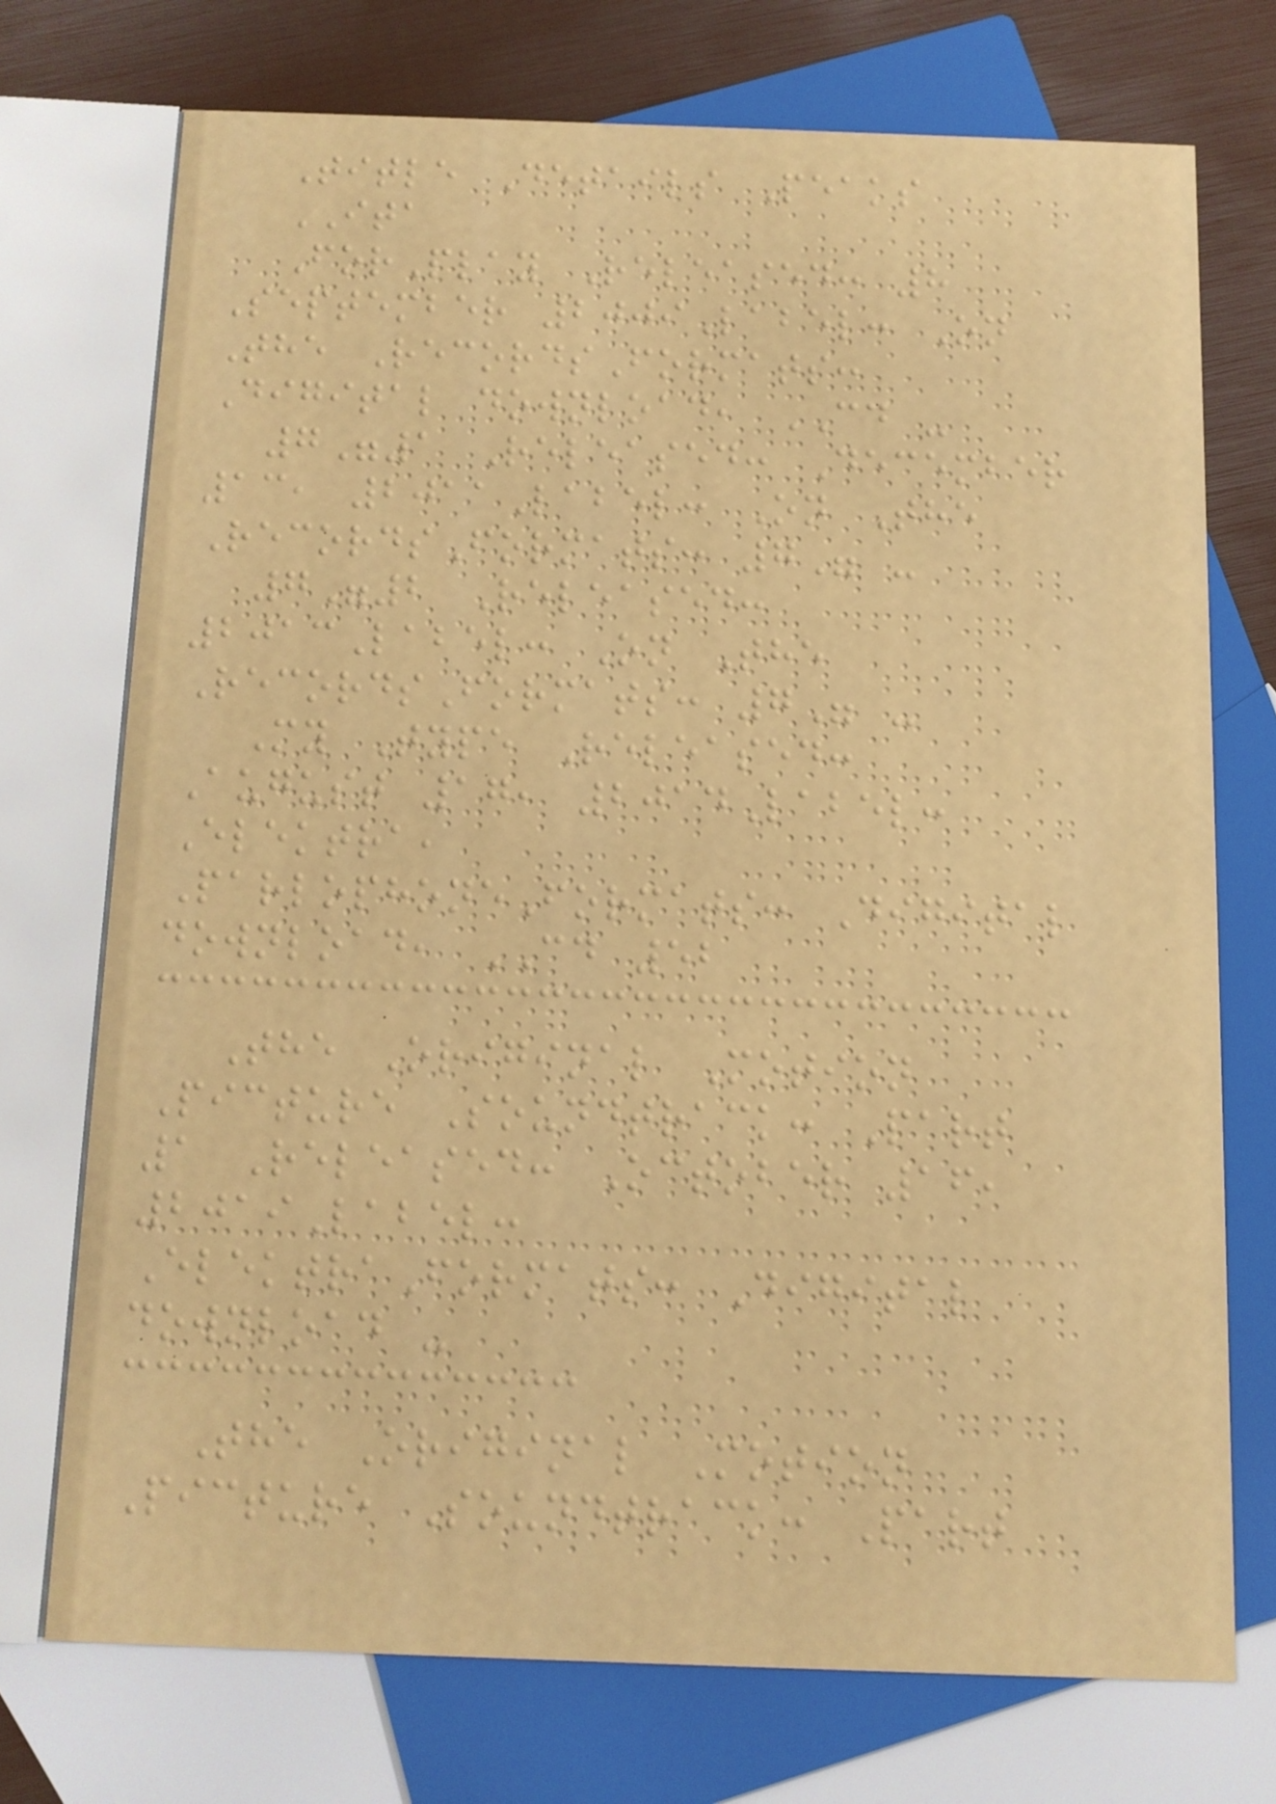Title Details Peaks
ITA
ForPlay Released: 8
September 2009Label: On
The RecordsFormats:
Digital download, CD -
7"1 Released: December
13, 2011Label: On The
RecordsFormats: 7" -
7"2 Released:
2013Label: On The
RecordsFormats: 7" -
My Type Released:
August 17, 2014Label:
Elektra,
ParlophoneFormats: Digital
download, CD 52
The Original Motion
Picture Soundtrack: Part
1 Released: October 16,
2019Label:
ElektraFormats: Digital
download -
The Original Motion
Picture Soundtrack: Part
